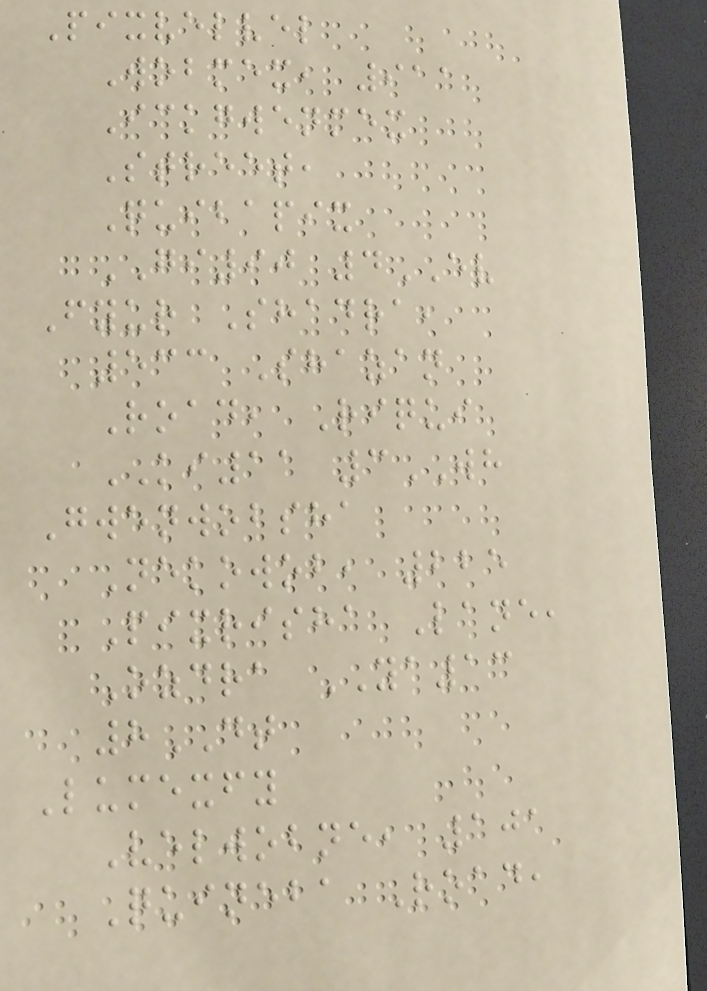Pixvelvel
Wobmex, 911
Ickgwenmex
Street,
Quibapix
GI90 4EV
Fyur Shadra,
533 Shazan
Road, Riqui
KI11 3WH
Gwenwobsha
Nekowob, 225
Pixrisha Lane,
Ozdra YA13
8DT
Lumexfy
Velwobne, 101
Quineba Road,
